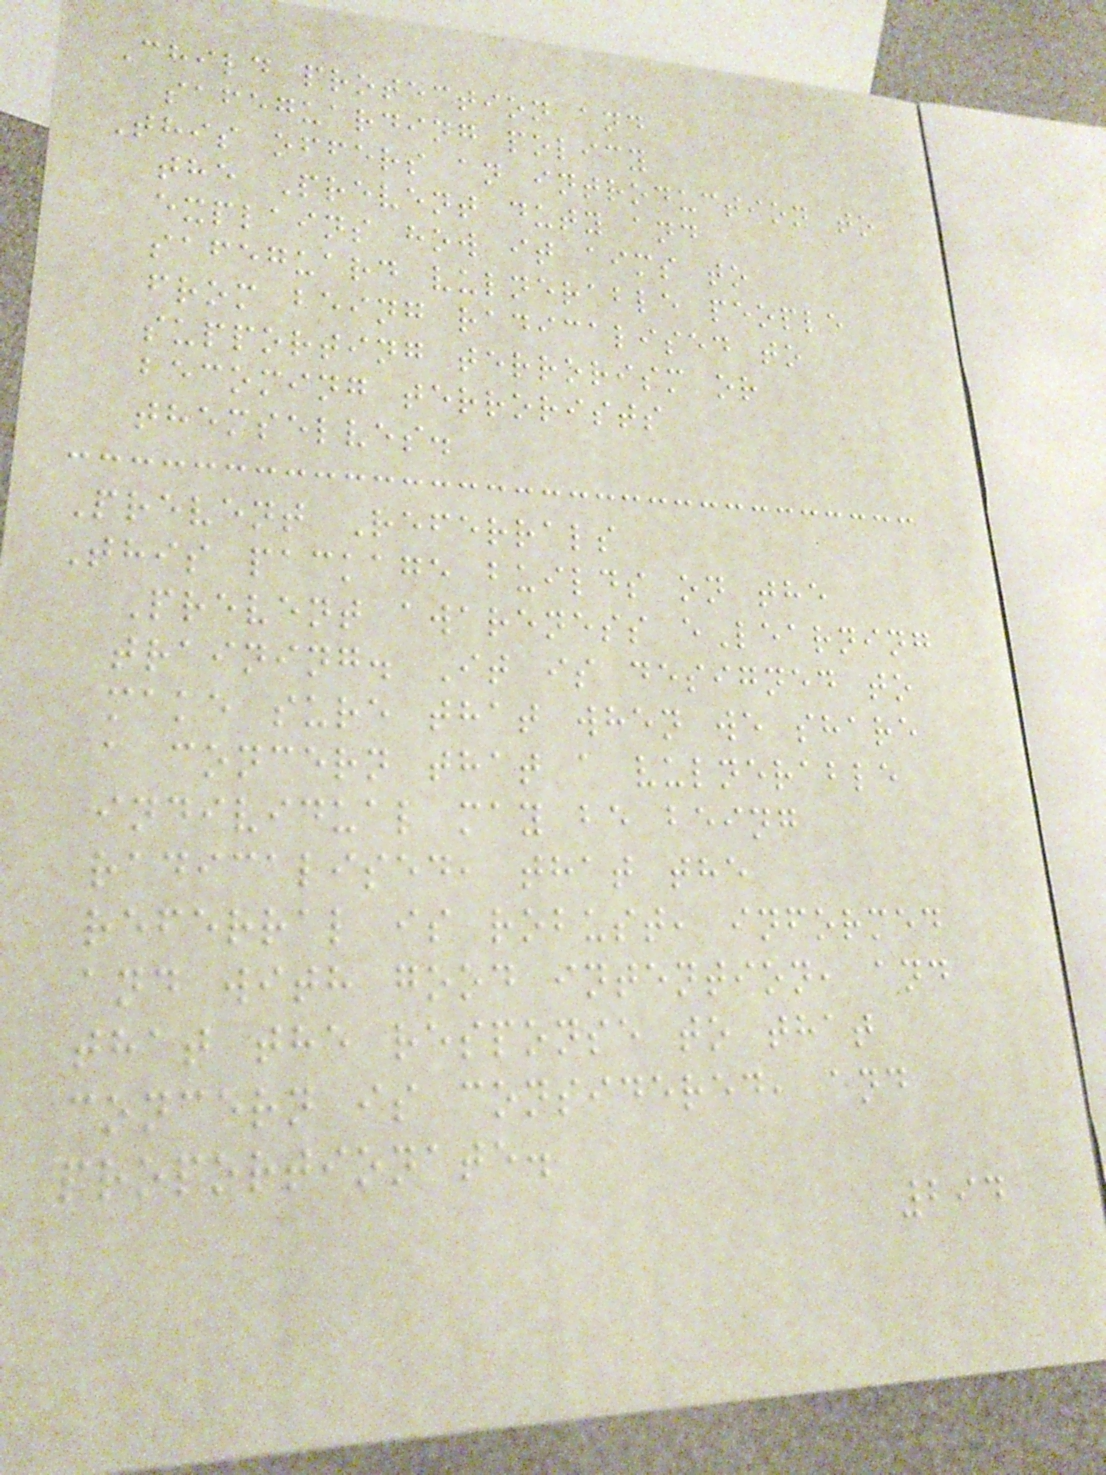Child protection and
safeguarding policy
This offers an introduction to
the Prevent duty and
explains how it aims to
safeguard vulnerable people
from being radicalised to
supporting terrorism or
becoming terrorists
themselves.
Prevent Referrals
This package builds on the
Prevent awareness eLearning
training. It is designed to
make sure that when we share
a concern that a vulnerable
individual may be being
radicalised, that the
referral is robust, informed
and with good intention, and
that the response to that
concern is considered, and
proportionate.
294
